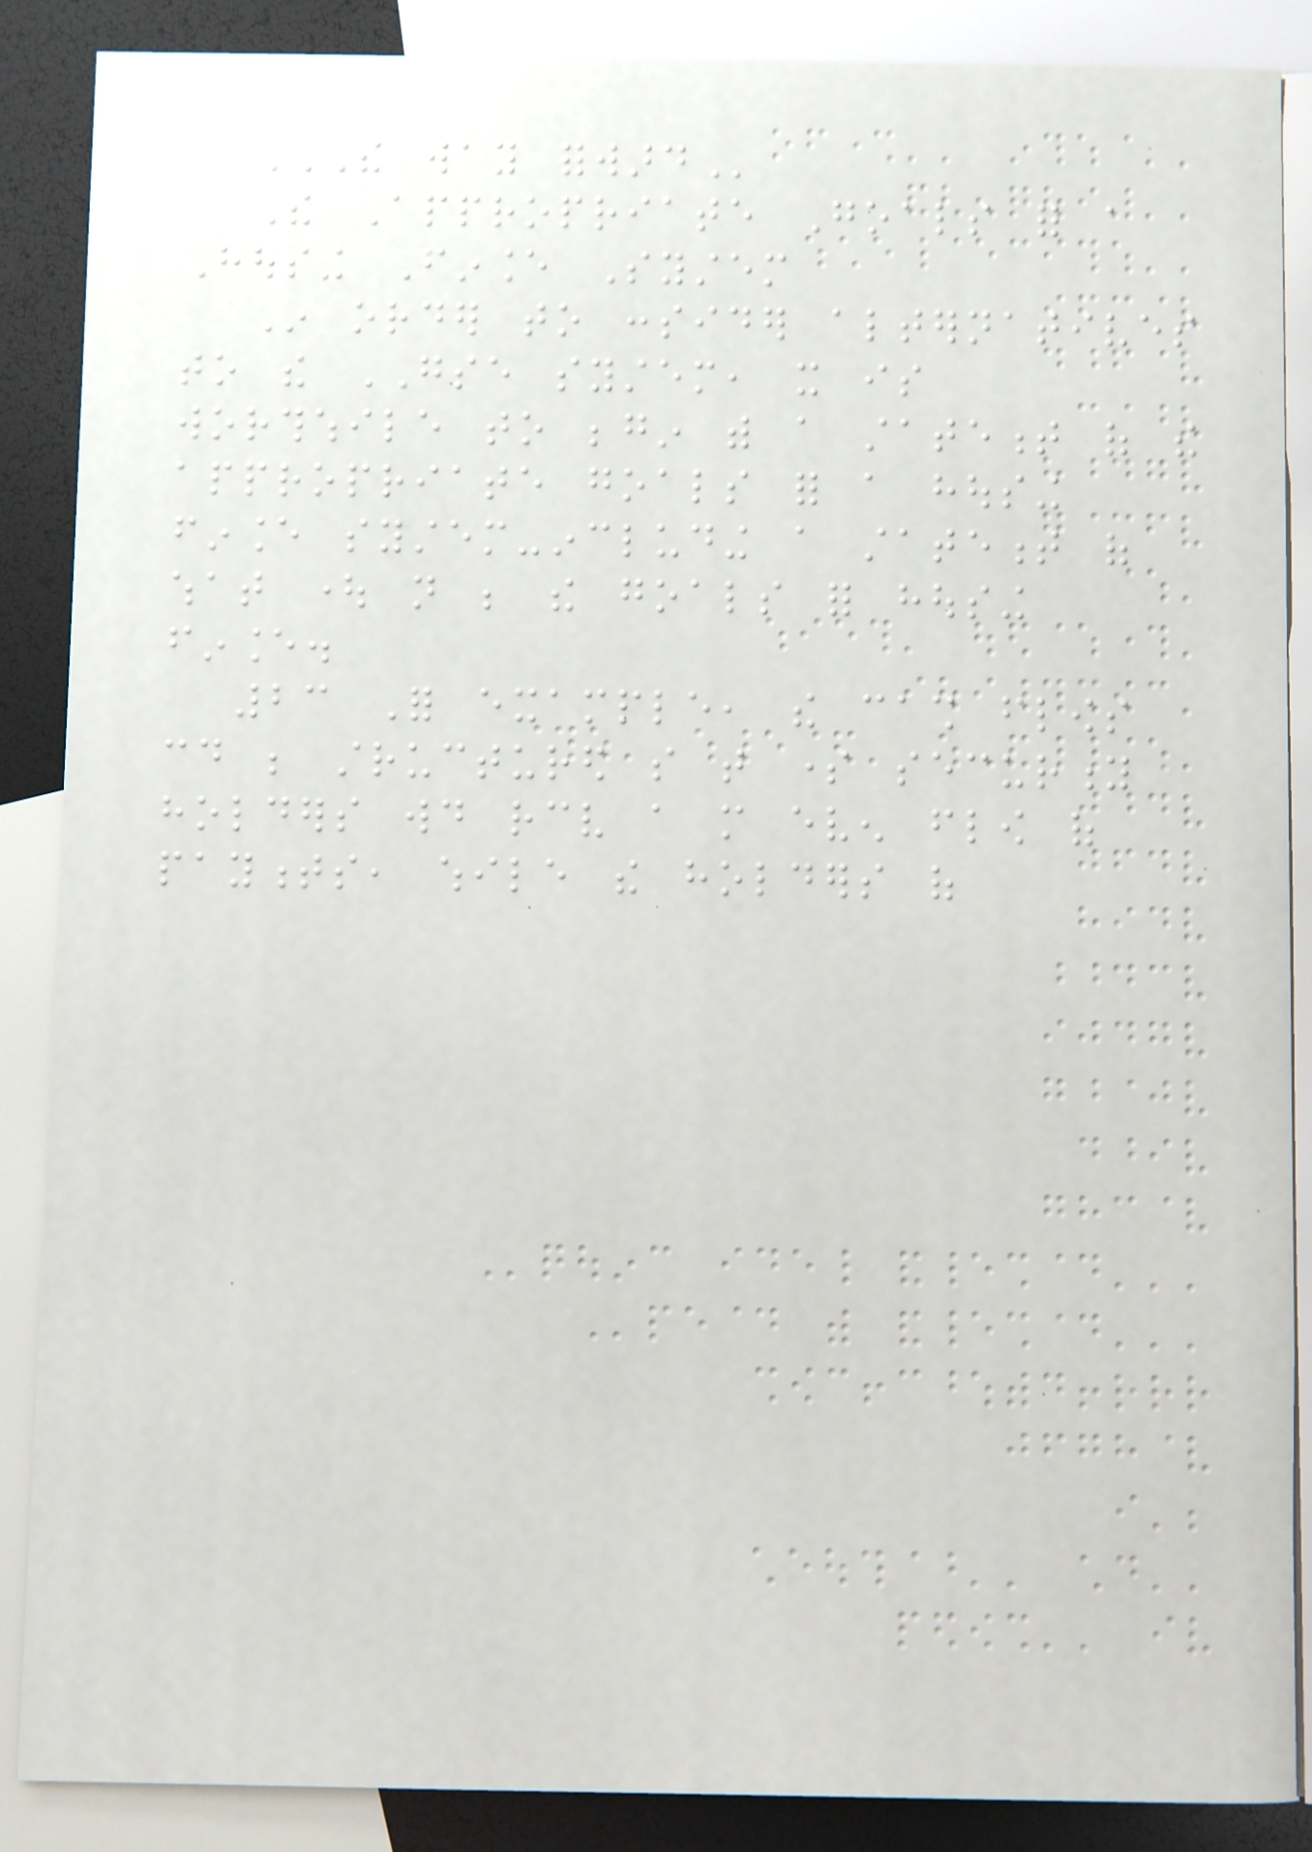THE WAY FORWARD
The Appropriate Goals for a
Housing Finance System
In order to consider alternatives
to the GSE system, it is
worthwhile to begin with a statement of the
appropriate goals for a housing
finance system-including a statement of
what ought not be the goals for housing
finance.
23 For example, the cash flows
could be structured so that some security
holders would receive a more even flow of
payments, while the holders of
